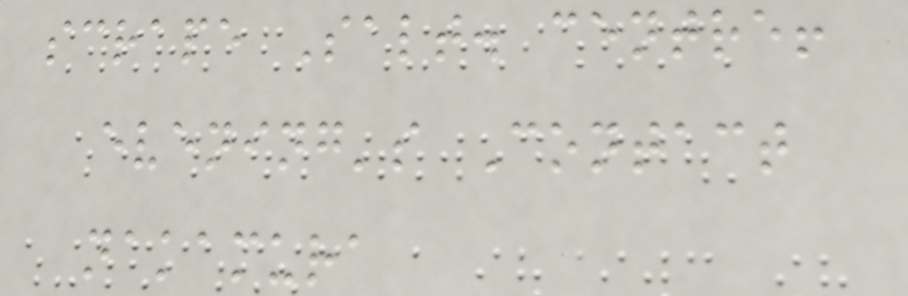scrape Salt. centre!
evening's Contact
nakamura
